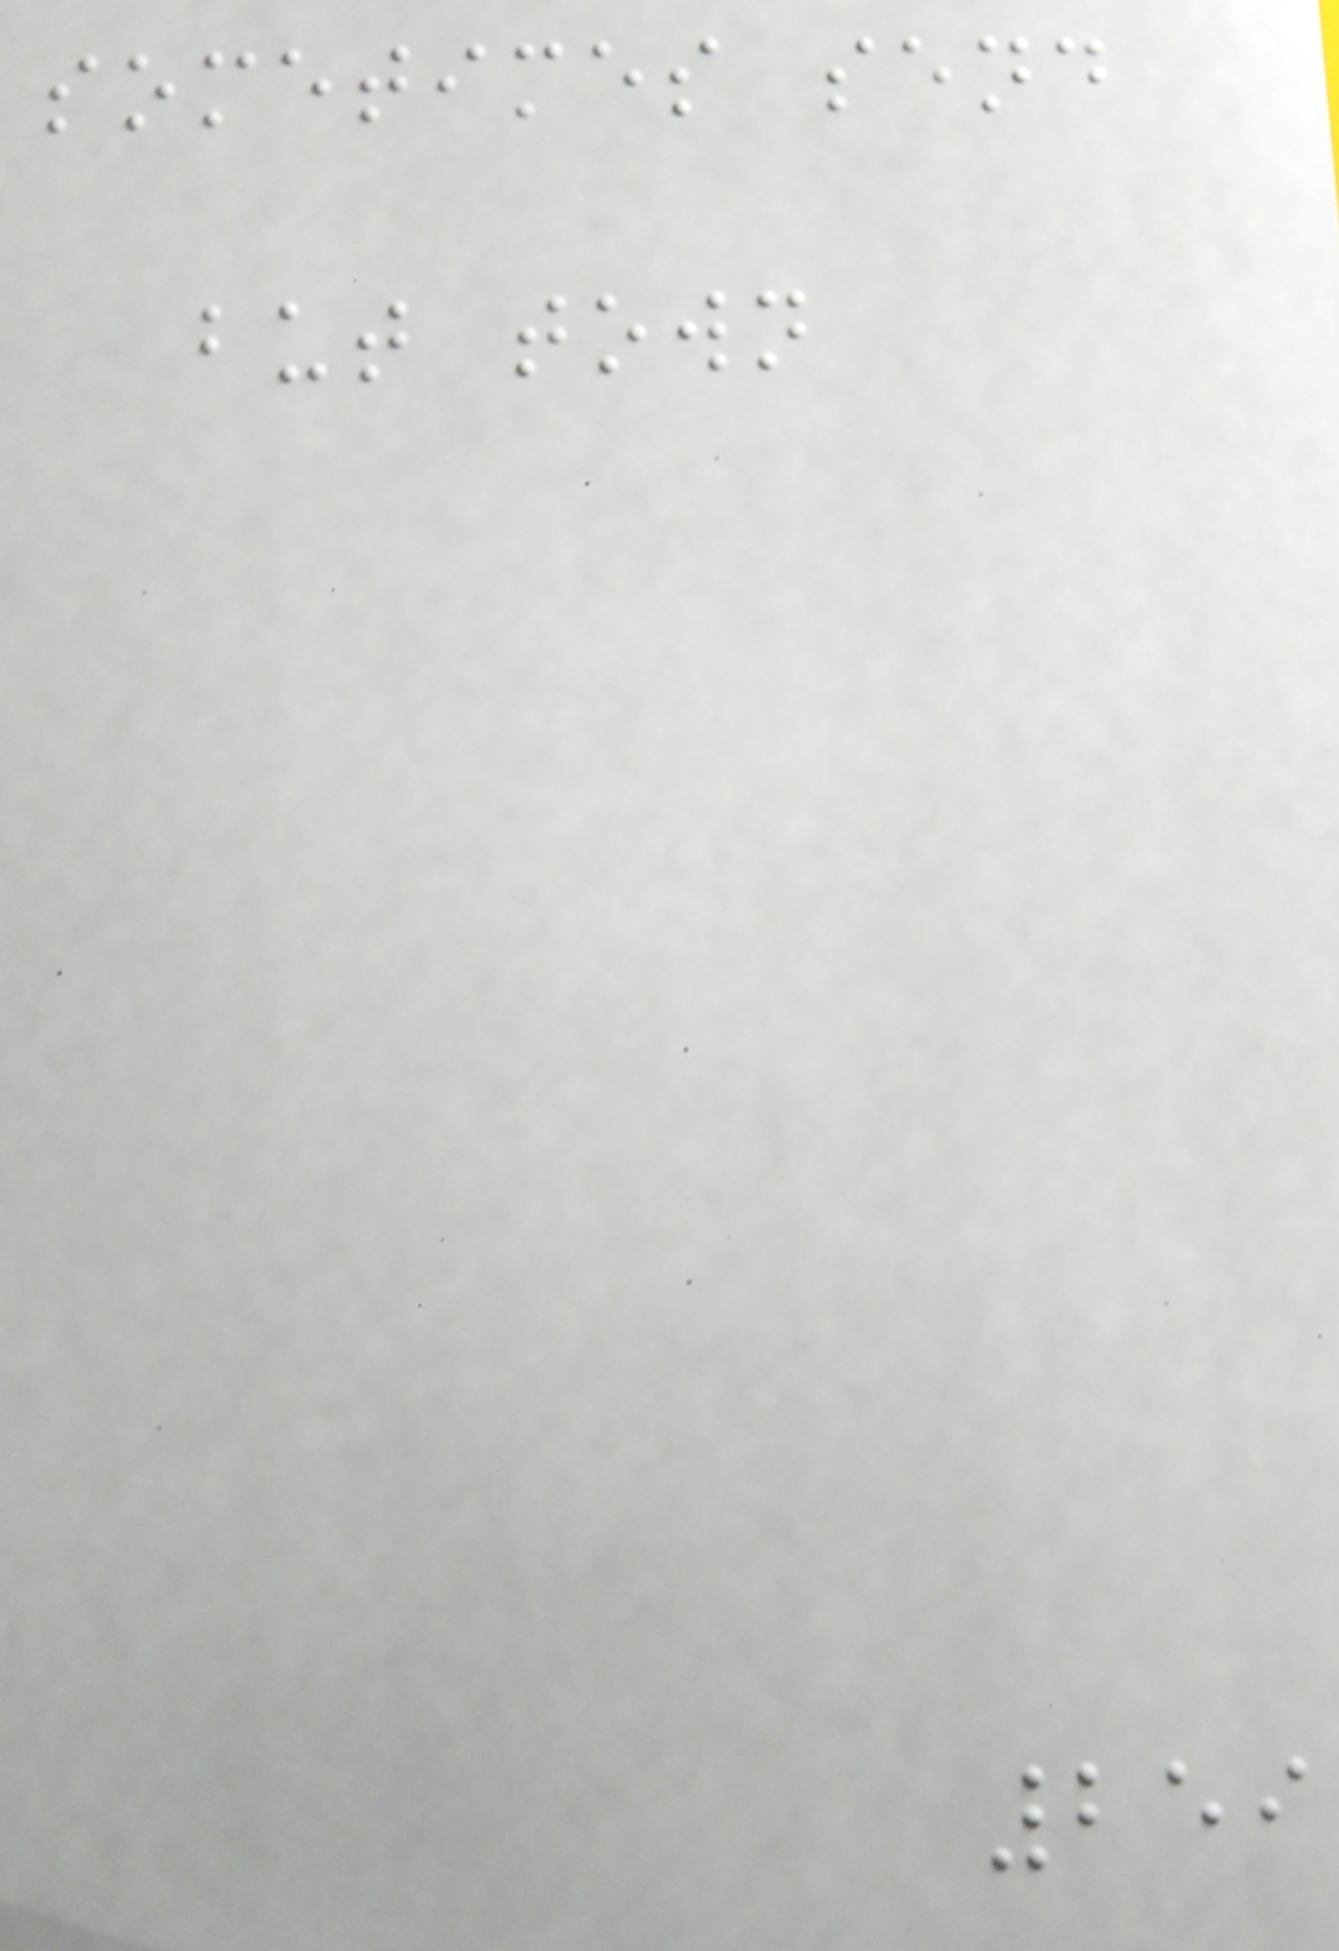sometimes send
but town
259
